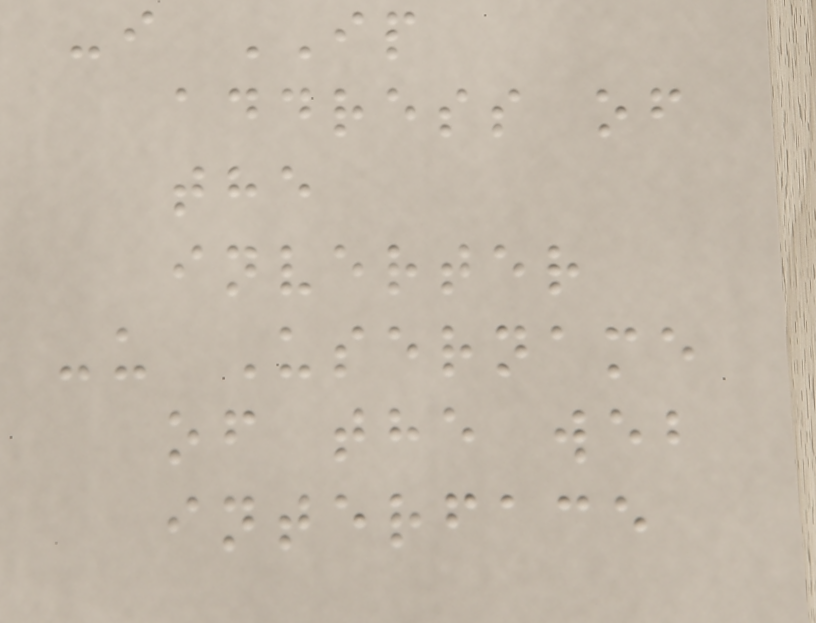-i IP
address of
the
inverter
-u Username
of the web
interface
